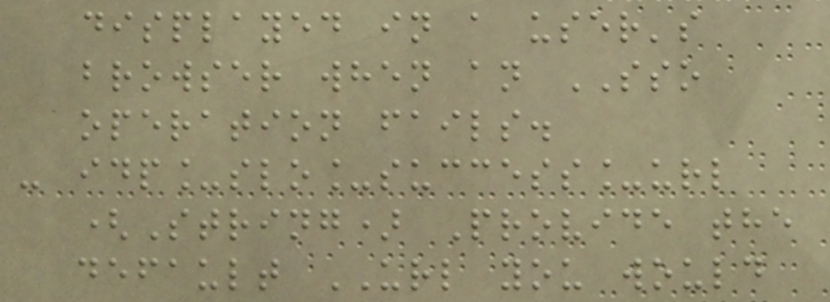displayed in a user's
browser when an SSO
operation fails.
- idp_slo_success_url
(String) Provide the
default URL you would
